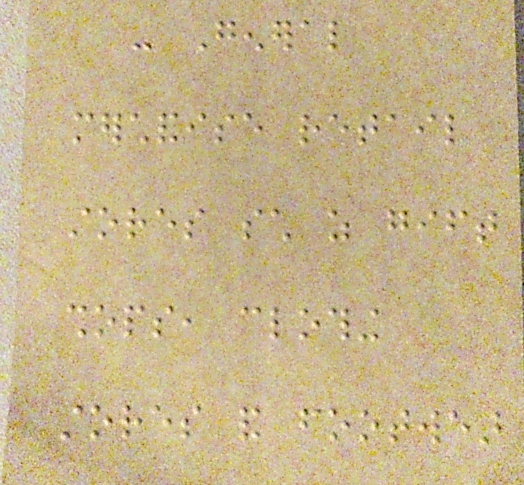- General
merchandise retail
stores such as gift
shops, clothing
stores and footwear
